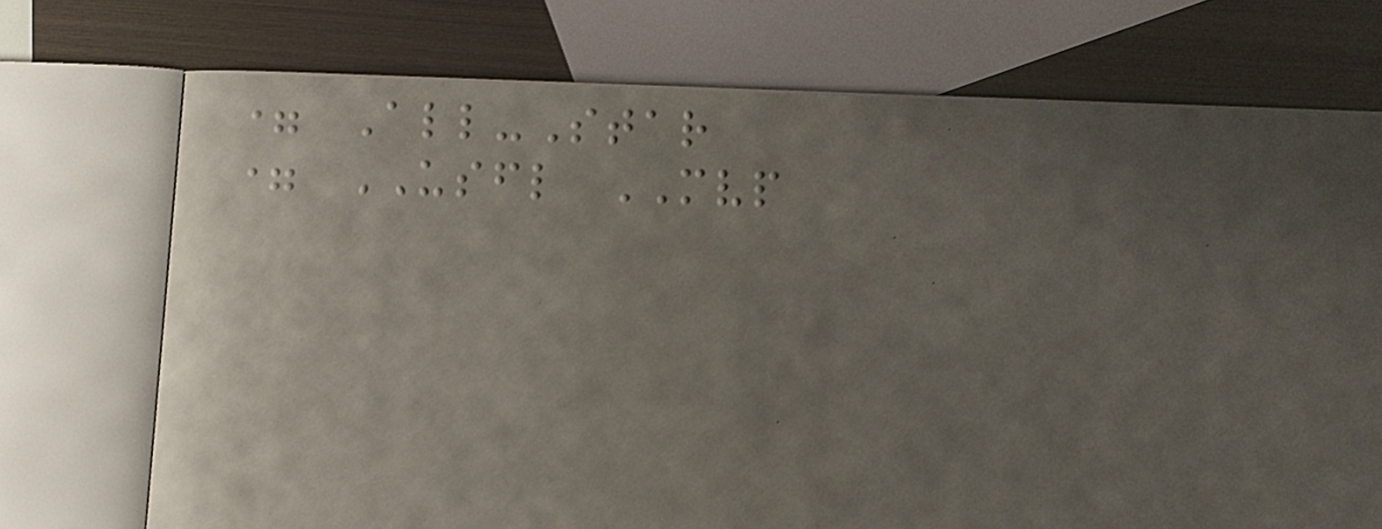= All-Star
= USFL MVP
